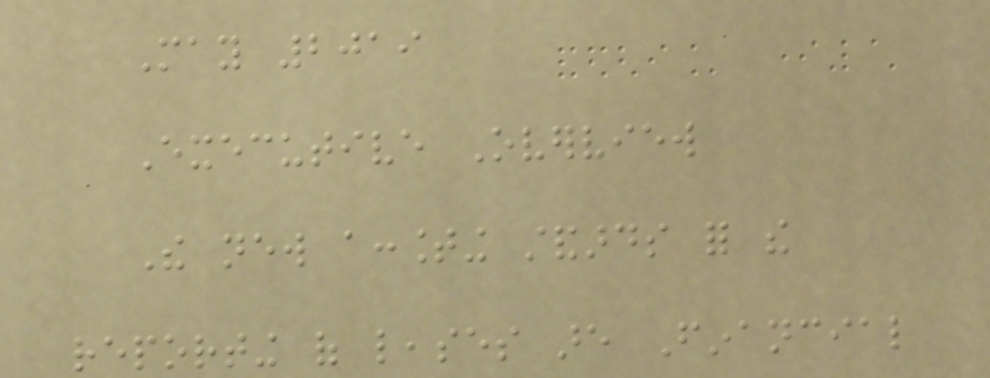May 2019
Executive Overview
The new accounting standards for the
reporting of leases are Financial
